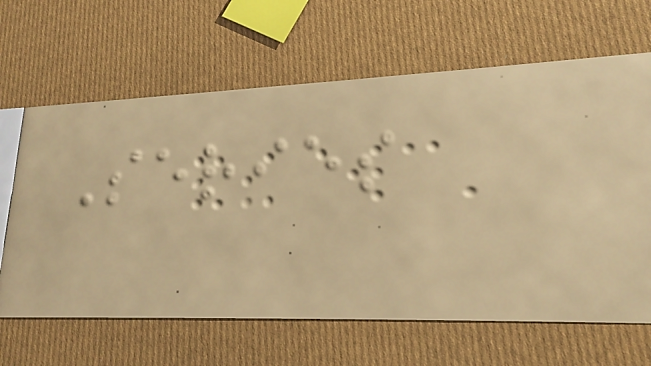Series
